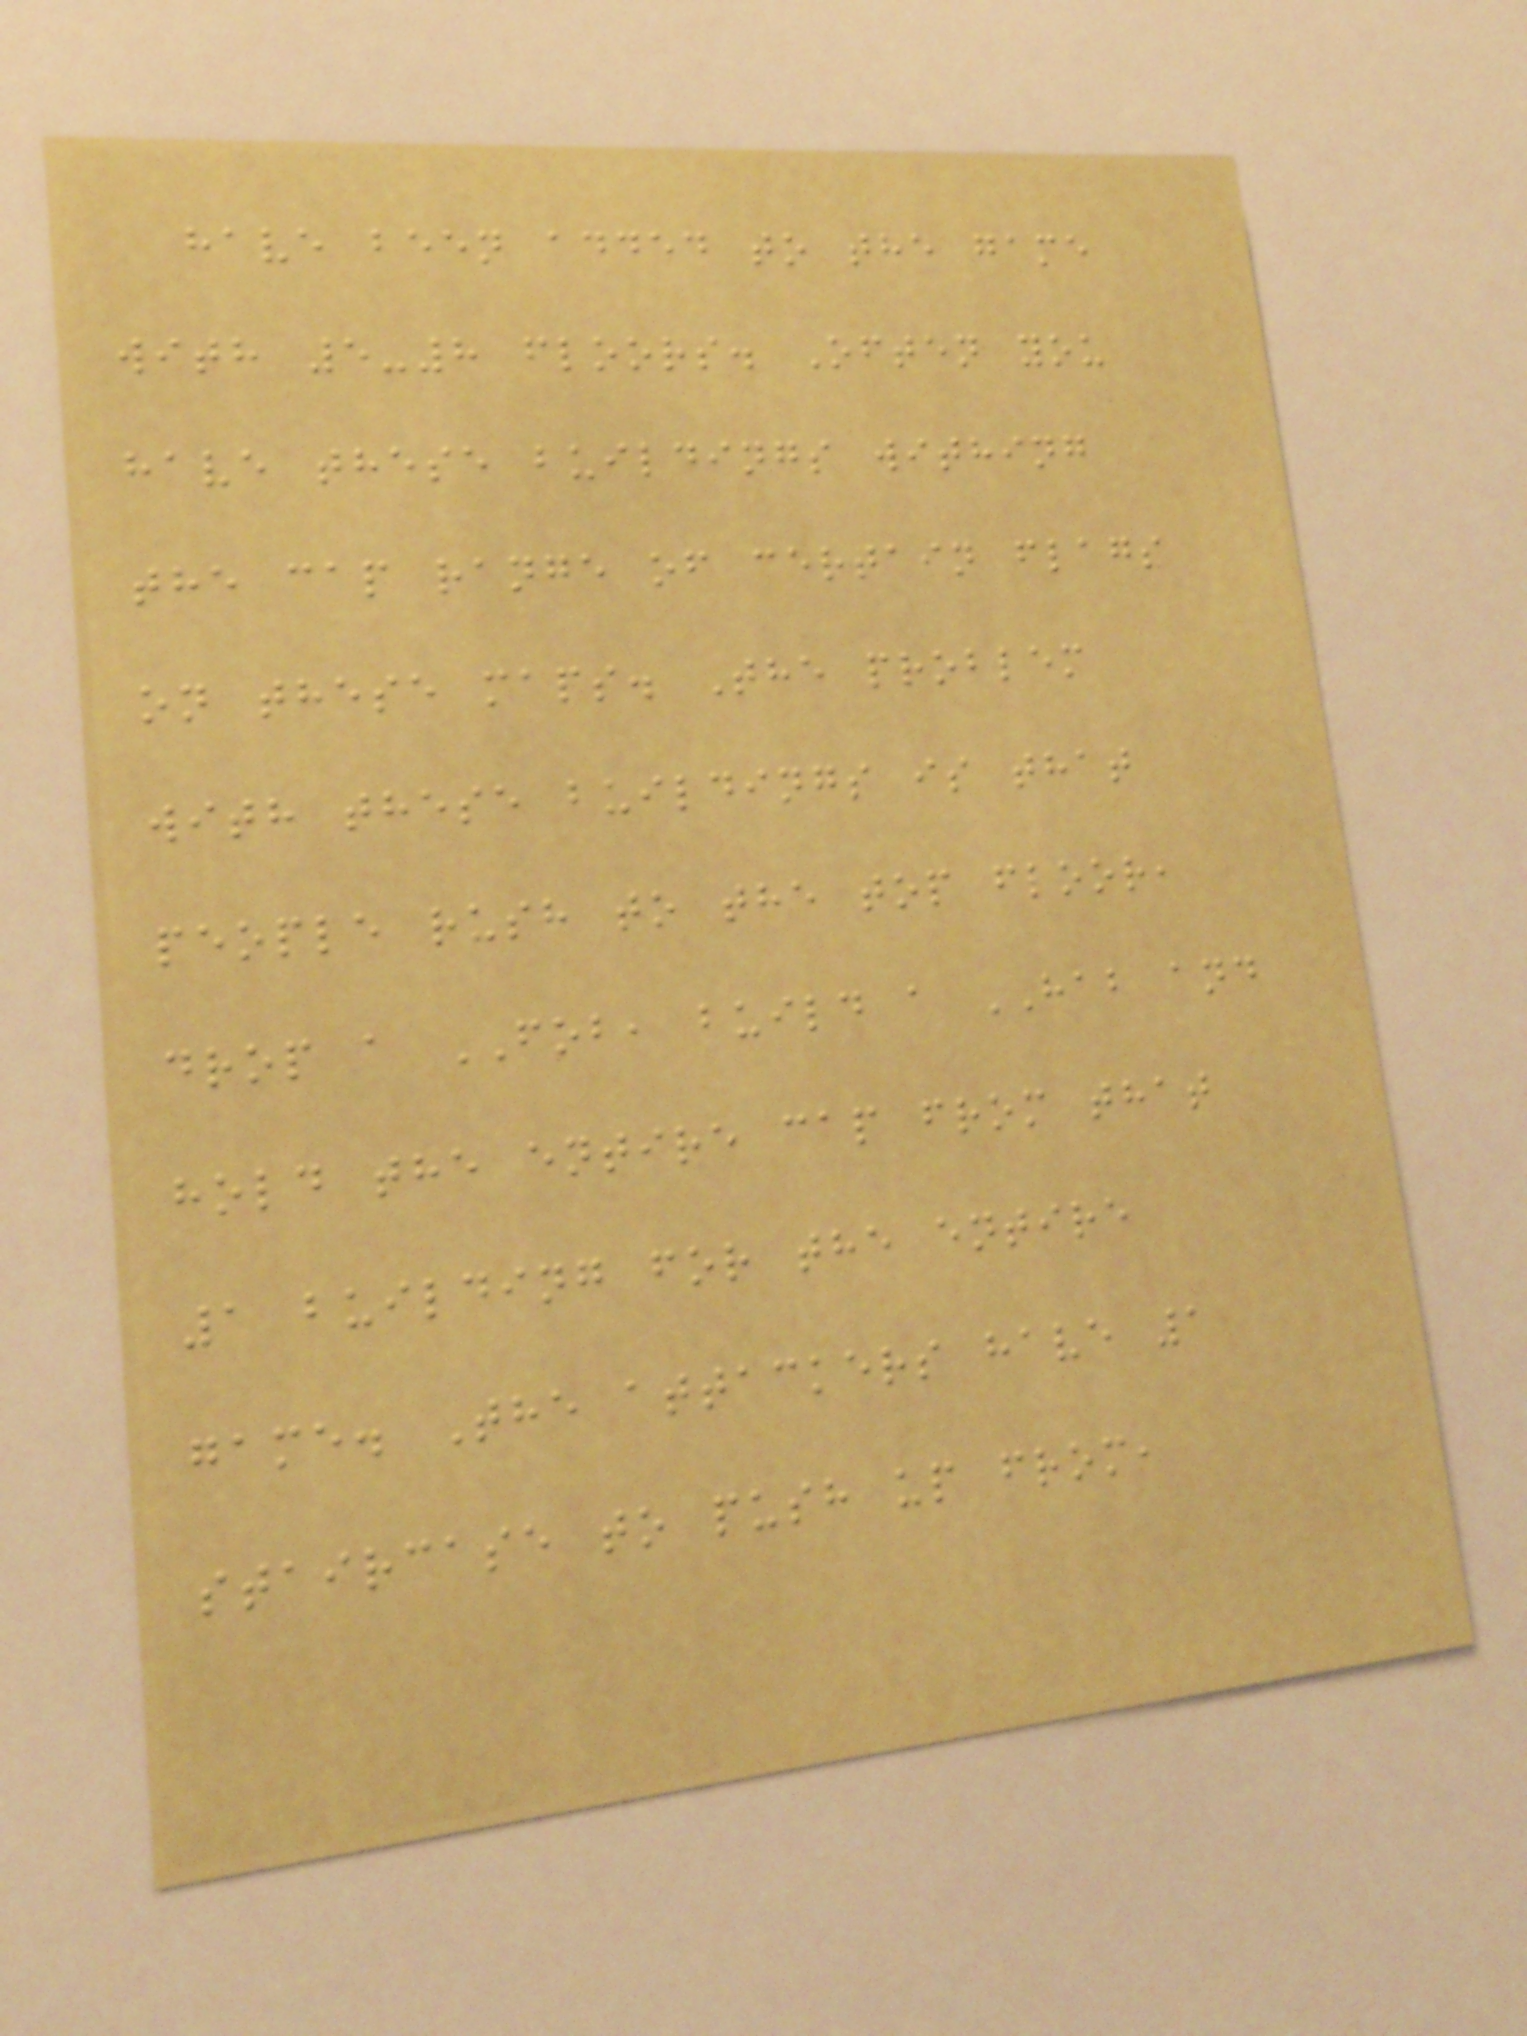have been added to the game
with 5-8 floors. Often you
have these buildings withing
the cap range of certain flags
on these maps. The problem
with these buildings is that
people rush to the top floor,
drop a FOB, build a HAB and
hold the entire cap from that
1 building for the entire
game. The attackers have 1
staircase to push up from,
